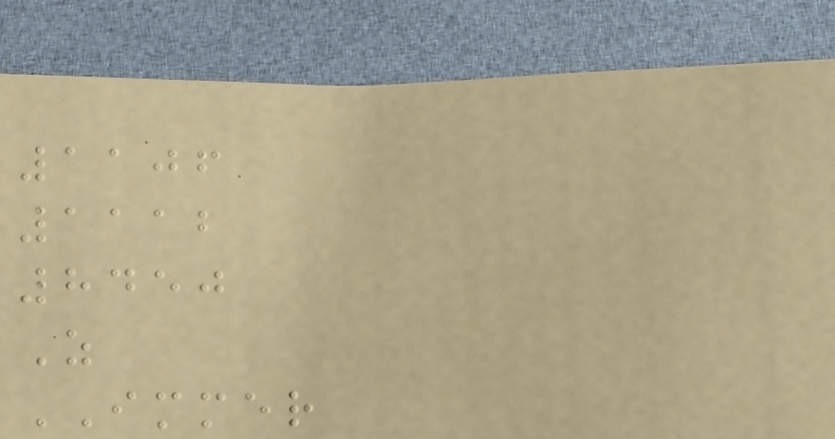1106
1112
8450
Z
IMMER
